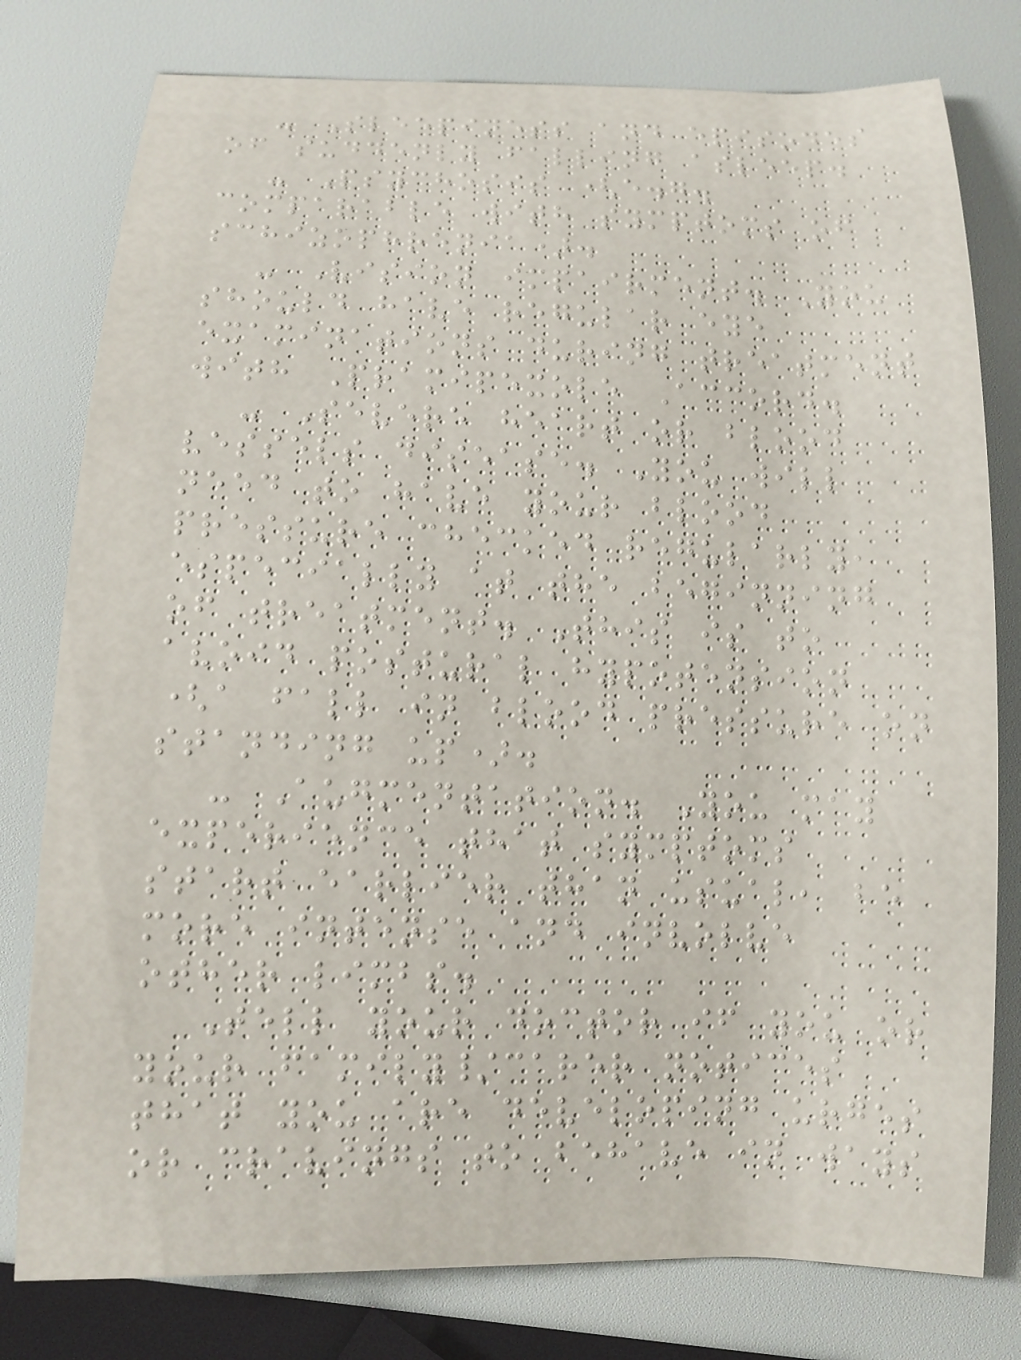- Sleepiness and episodes
of suddenly falling asleep.
- Psychosis (e.g.
comparable with symptoms of
schizophrenia).
- Vision impairment. You
should have regular eye
examinations during treatment
with Pramipexole Accord.
- Severe heart or blood
vessels disease. You will
need to have your blood
pressure checked regularly,
especially at the beginning
of treatment. This is to
avoid postural hypotension
(a fall in blood pressure on
standing up).
- Augmentation. You may
experience that symptoms
start earlier than usual, be
more intense and involve
other limbs.
Tell your doctor if you or
your family/carer notices
that you are developing urges
or cravings to behave in ways
